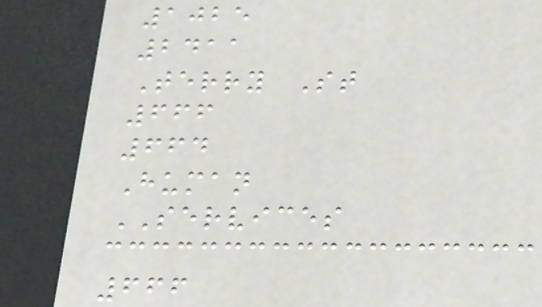1025
2411
Terry St
666
664
Human
SERVICES
666
